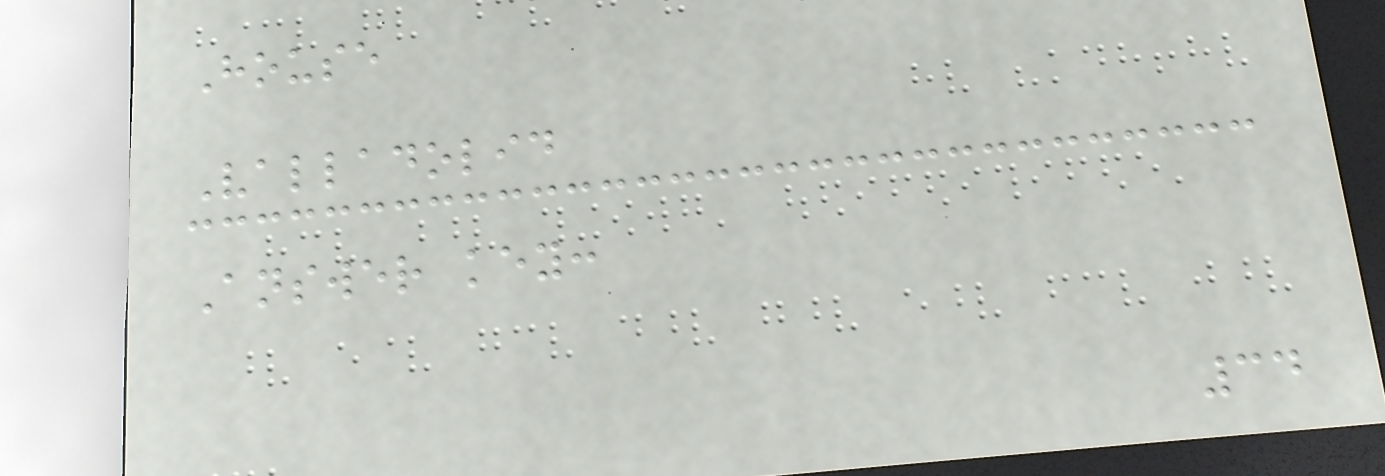House
Valladolid
Answer key:
34
